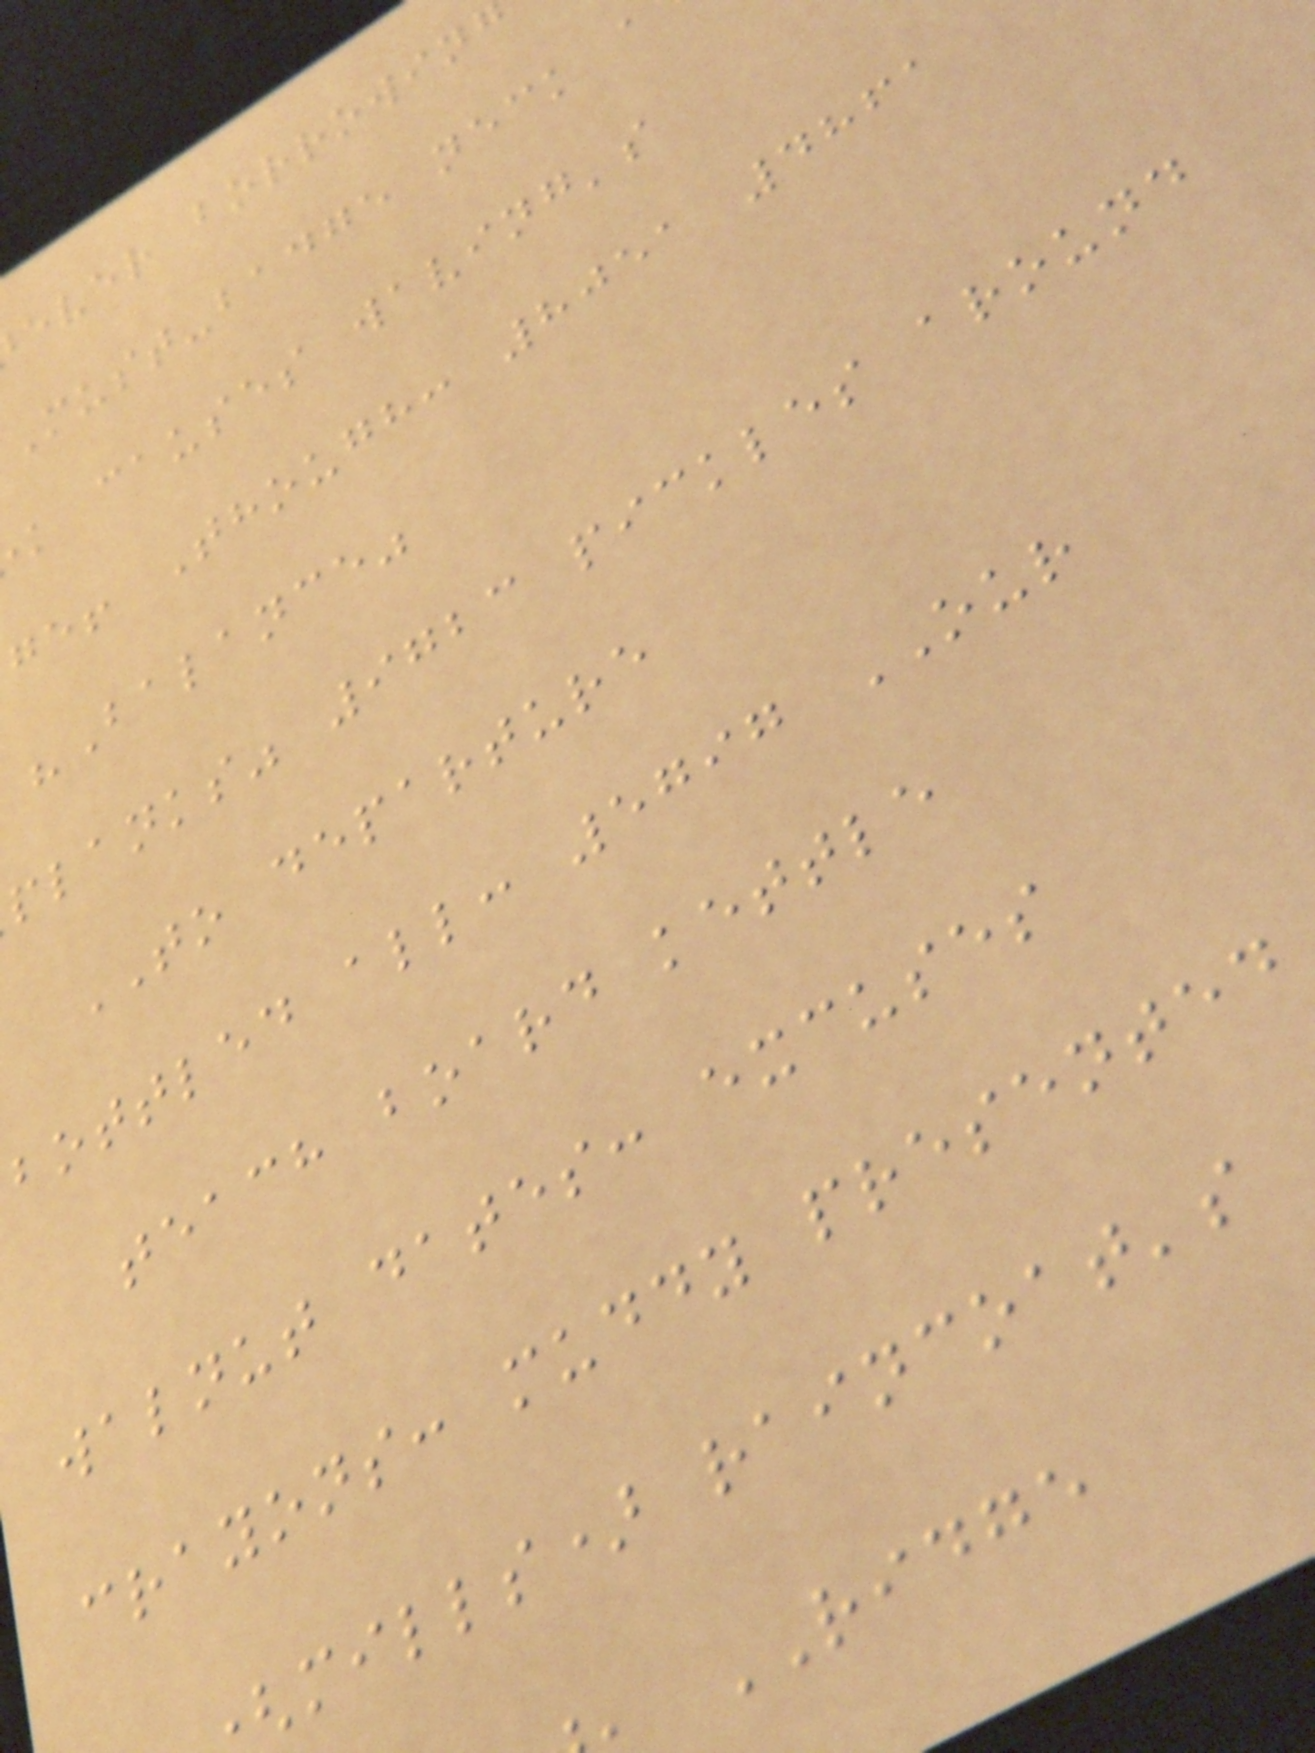ever borrowin
must-badge neck a
k causes waving's
ge! Though: 8051 4861
"Balance"
planks" 9723 pickles around
TO departure
bottled all: 5797 OUR
teach board kettle
walnut dates: excuses
crayons: muddy presented
mills) raincoat's
RIDGE
